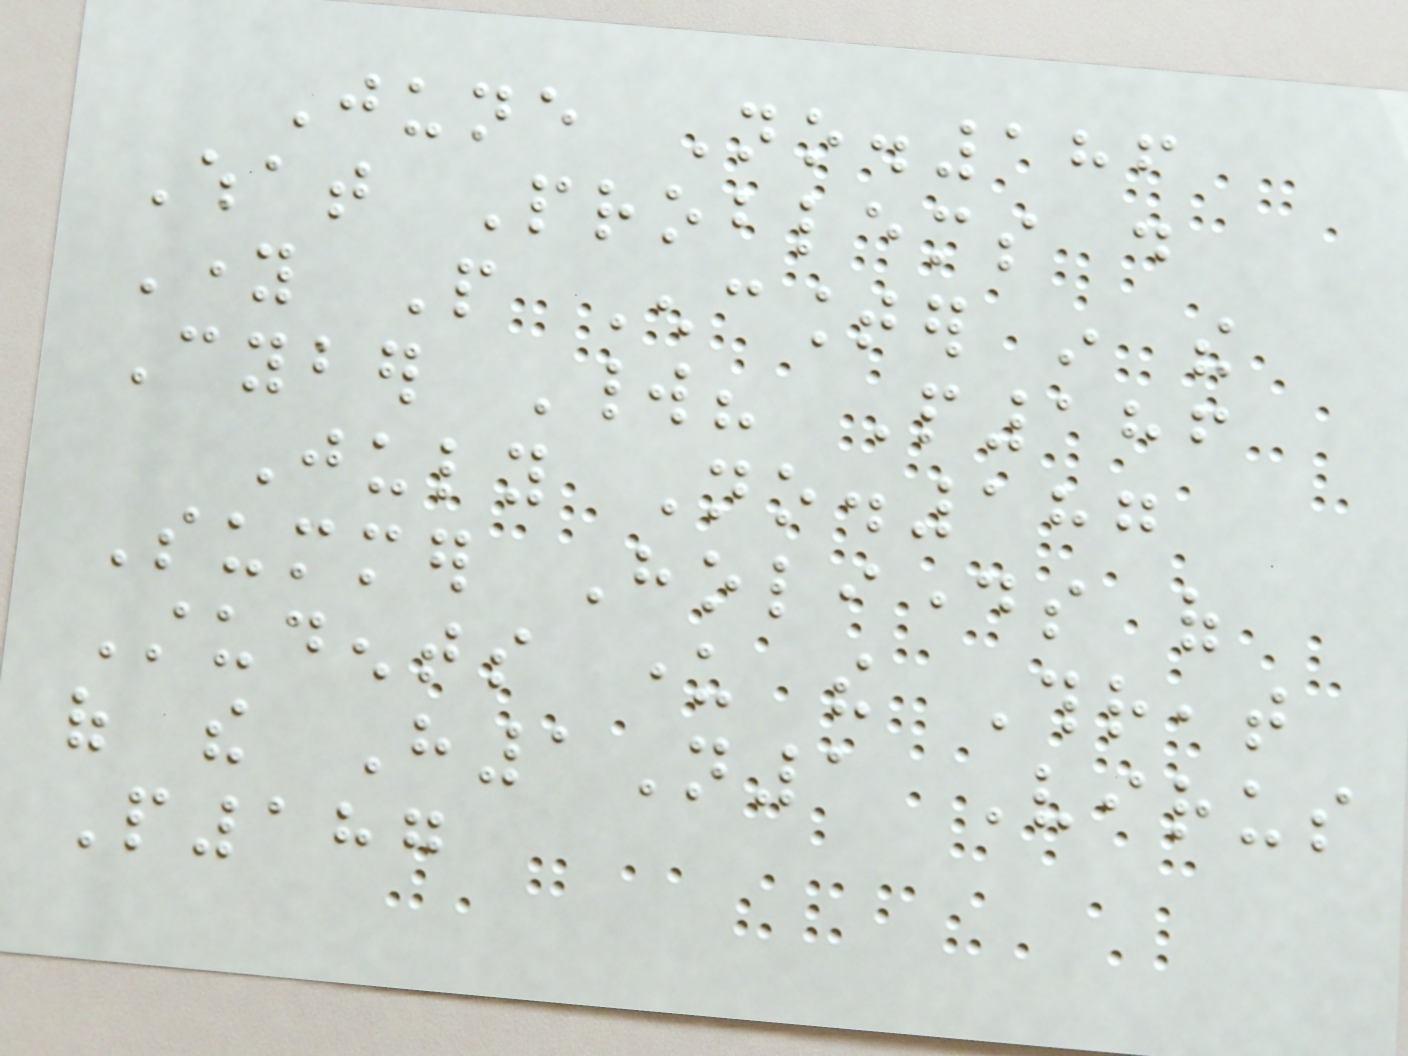June No.186
What Problems do
Young People Encounter in the
Cyber World? P186
July No.187
Summer Holidays of
Students under the Threat
of the H1N1 Virus
P187
